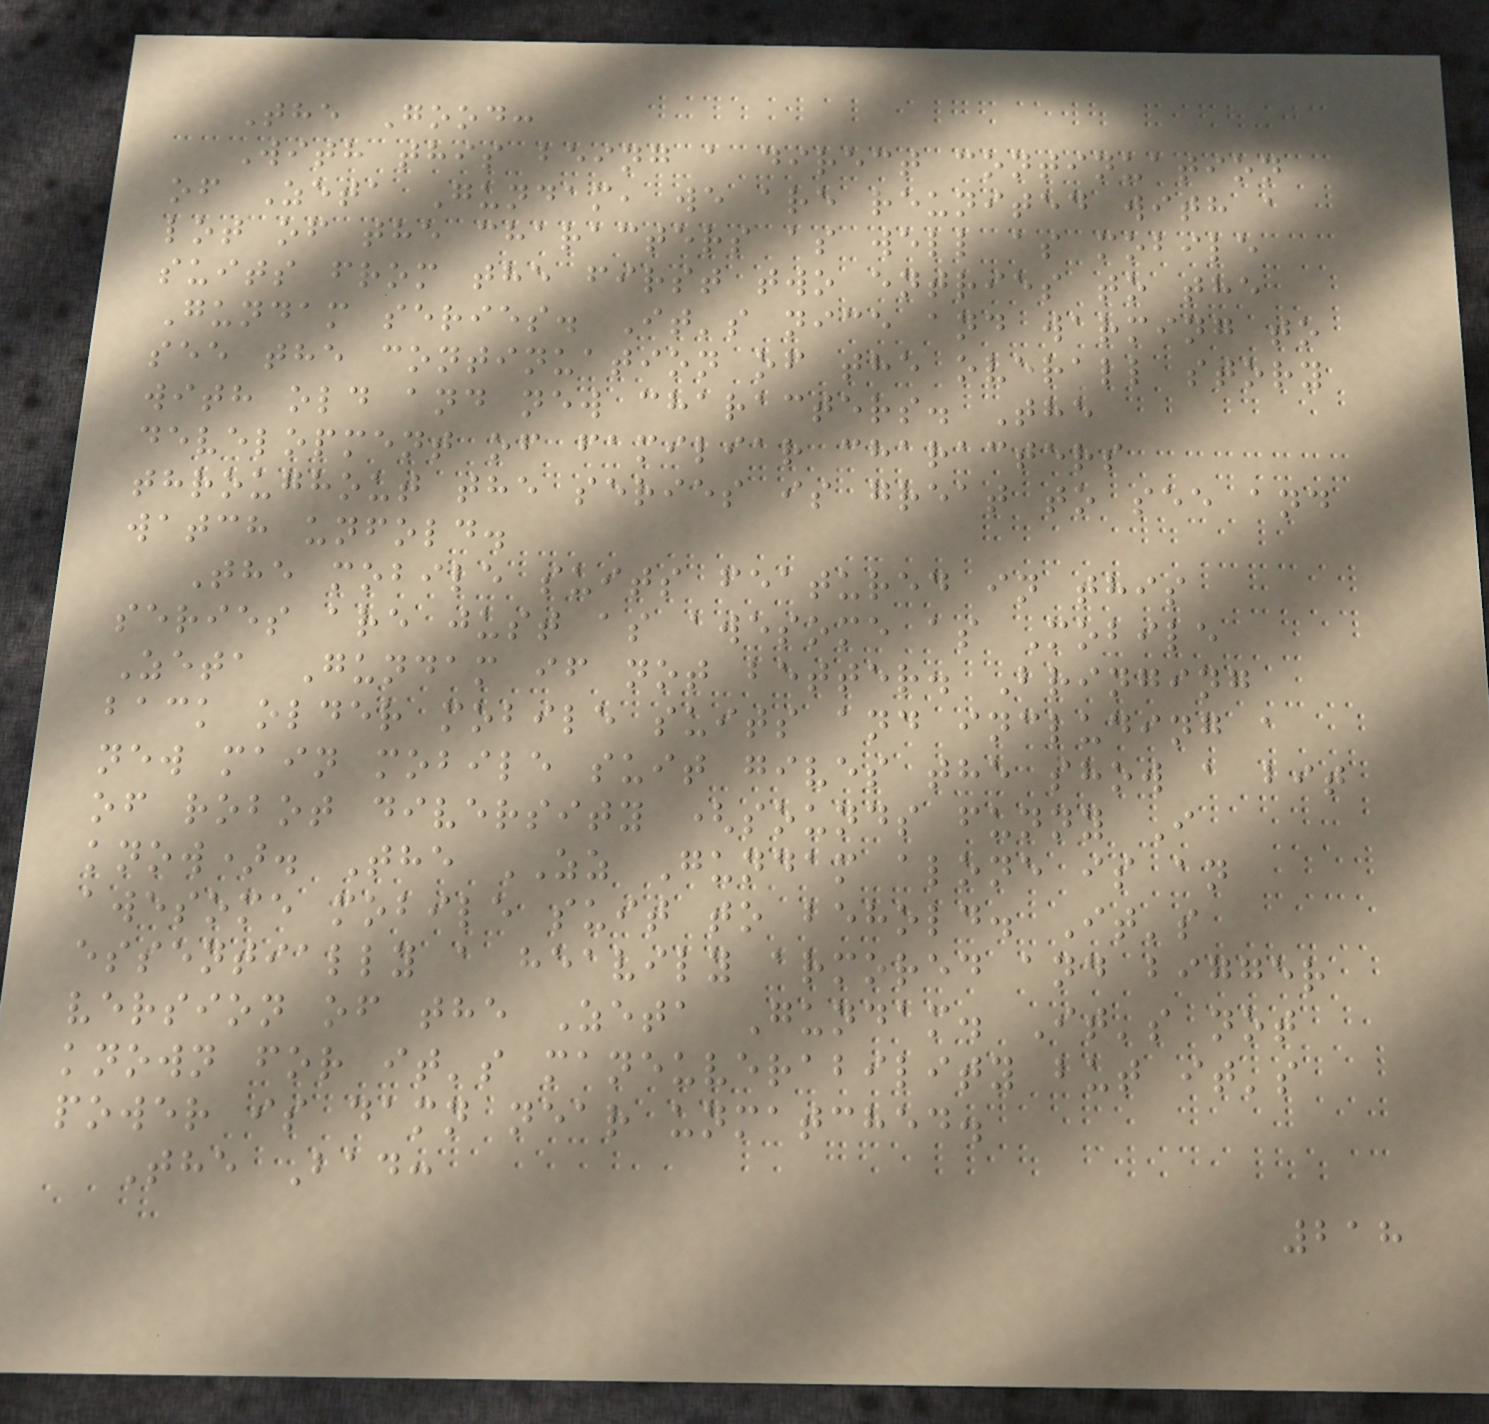The Good:
With this being a direct continuation
of Zeta Gundam, we are reunited with a
lot of the characters as well as mobile
suits from the first two entries to the
Gundam series. It's nice and warming to
see the continuation of the overall story
with old and new characters. The
development of familiar characters
throughout the series is great to see and
watch unfold.
The mobile suits featured in this
series are just as awesome as Mobile
Zeta Gundam if not better. Bringing
back older mobile suits and including a
new main mobile suit gives the show a bit
of robot diversity (sounds funny I
know). The ZZ Gundam alone is an
awesome mobile suit to behold. It's
essentially a heavily armored and bigger
version of the Zeta Gundam. It's not
known for it's maneuverability but it's
power is damn near unmatched.
The Bad:
218
